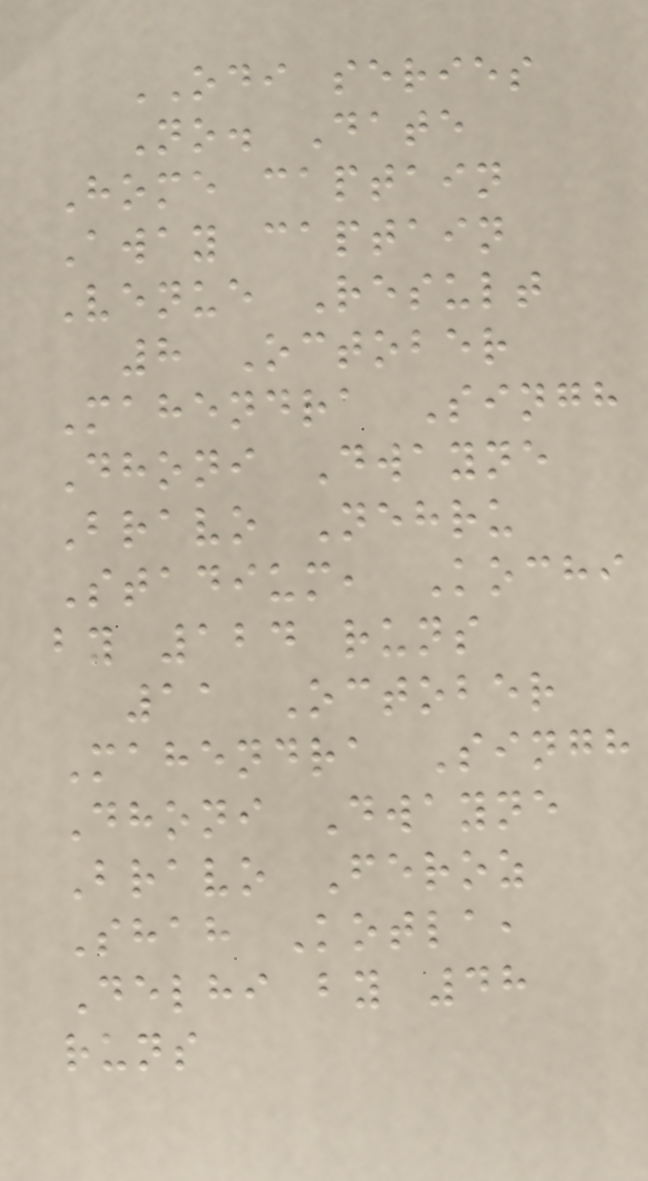ODI series
No. Date
Home captain
Away captain
Venue Result
8 October
Mahendra Singh
Dhoni Dwayne
Bravo Nehru
Stadium, Kochi
by 124 runs
11 October
Mahendra Singh
Dhoni Dwayne
Bravo Feroz
Shah Kotla,
Delhi by 48
runs
